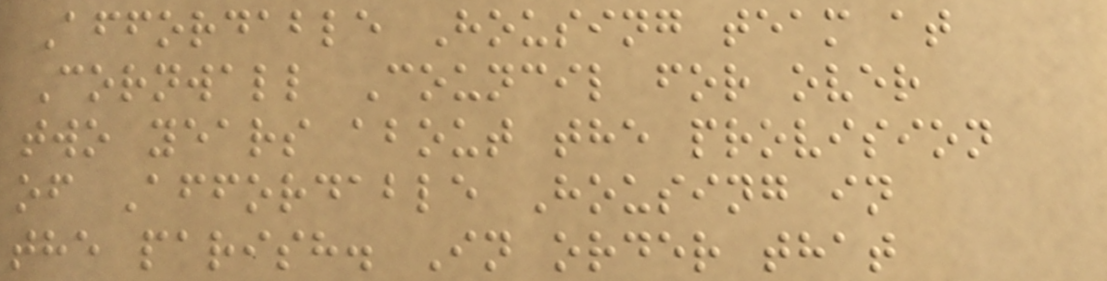Affordable Housing team at
Cornwall Council for over
two years about the provision
of Affordable Housing in
the parish. In order that
